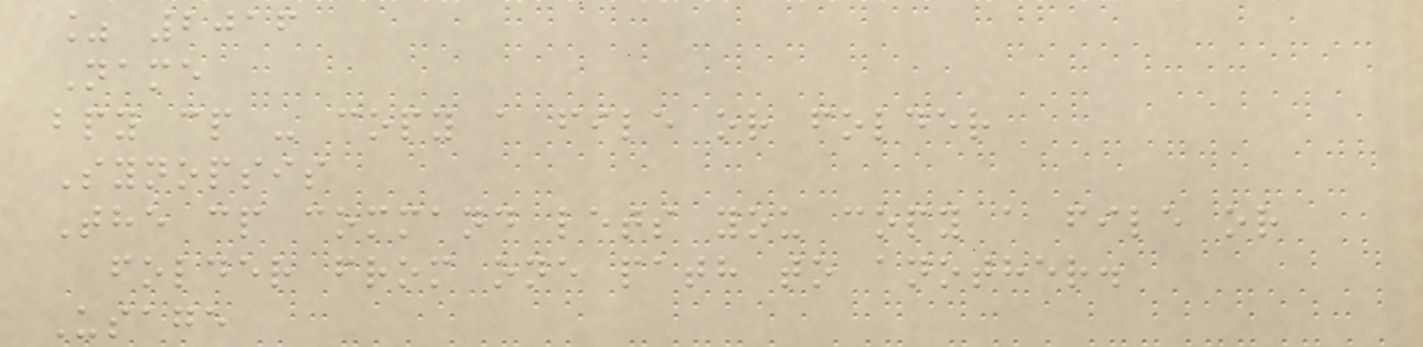% 2016
Name
bpy cp - copy a file or folder
Synopsis
The cp command lets you copy a file or
folder from one path to another.
Usage
